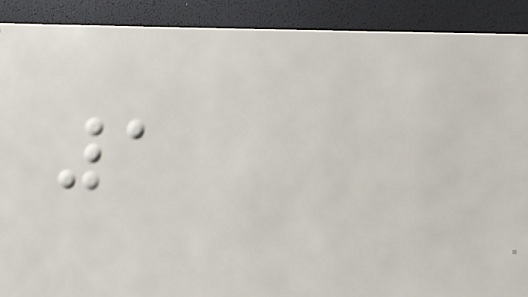1
